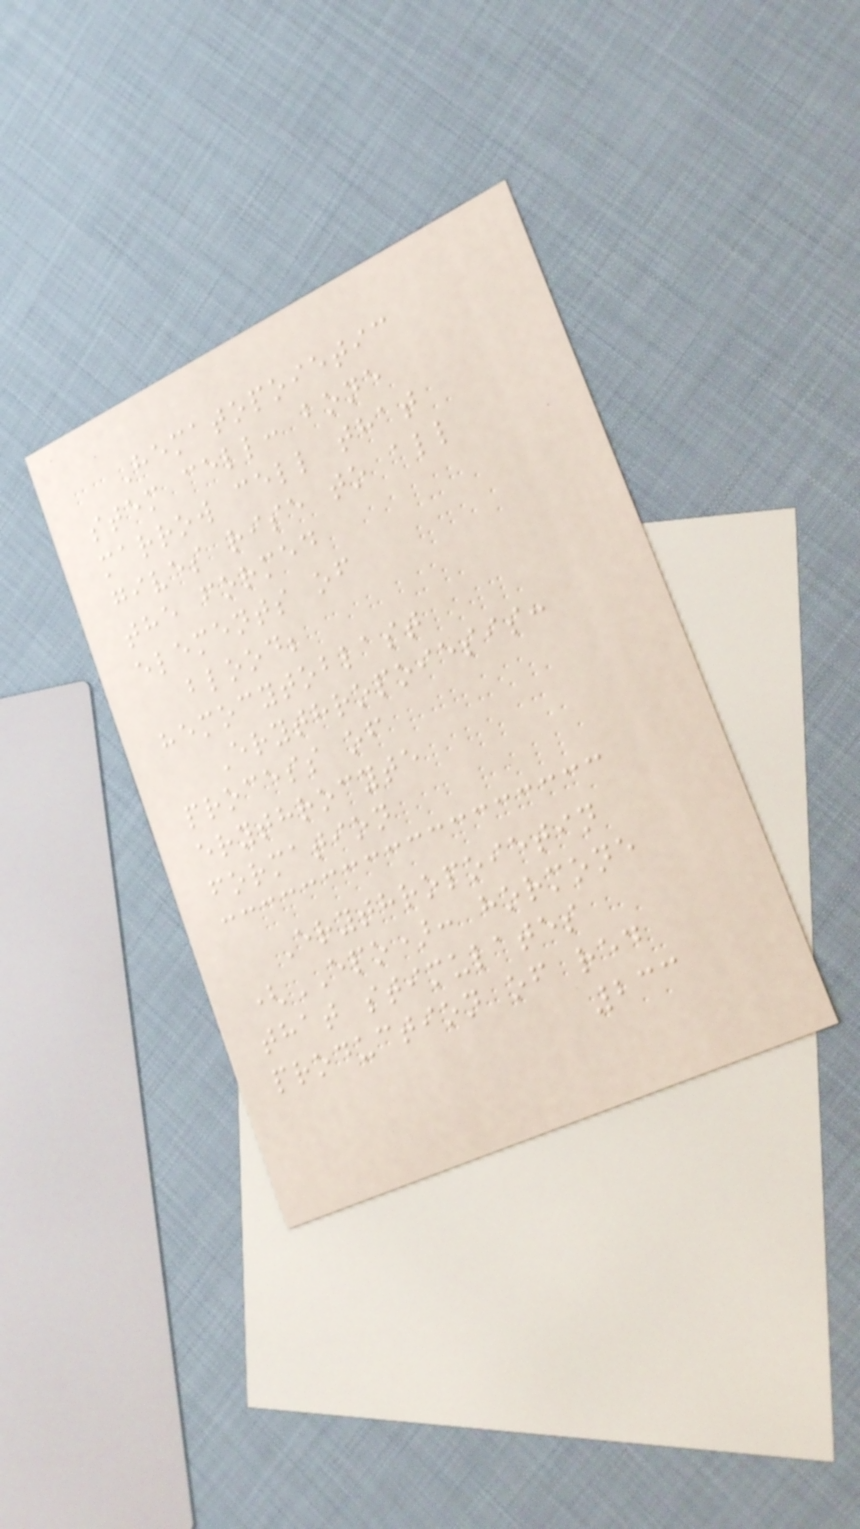Hematopoietic
stem cell: bone
marrow cell that
gives rise to all
the formed
elements of
blood;
hemocytoblast
Erythropoiesis:
process of
erythrocyte
formation
Erythropoietin
(EPO): hormone
that stimulates
production of red
233
